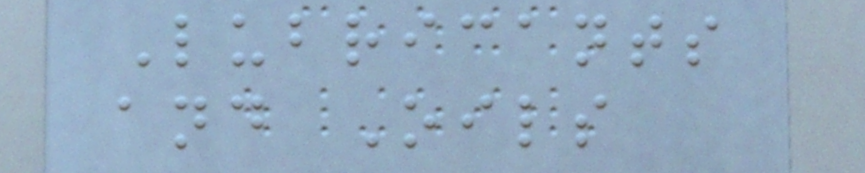Lubricants
and Oils
